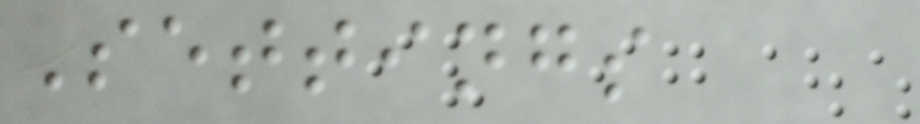Settings
